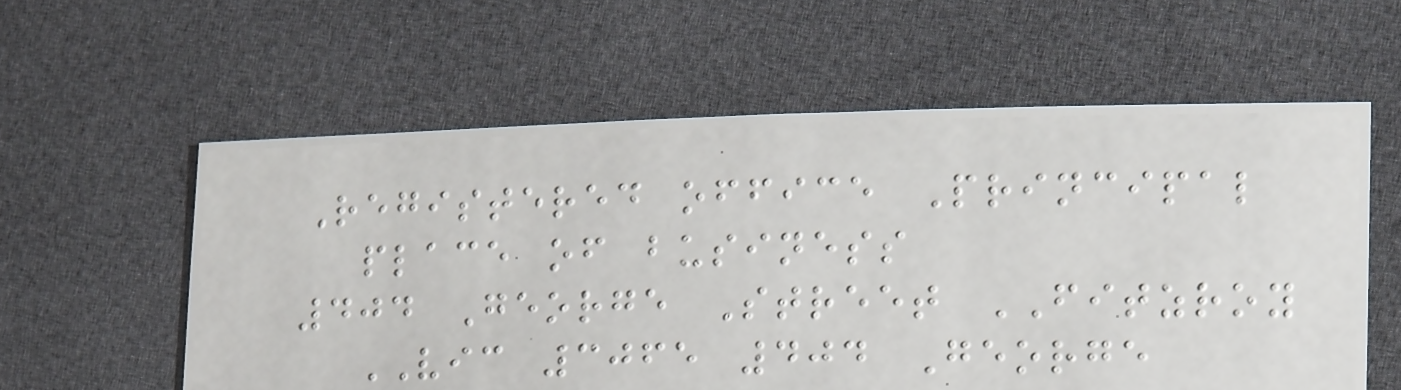Registered office Principal
place of business
404 George Street FITZROY
VIC 3065 404 George
